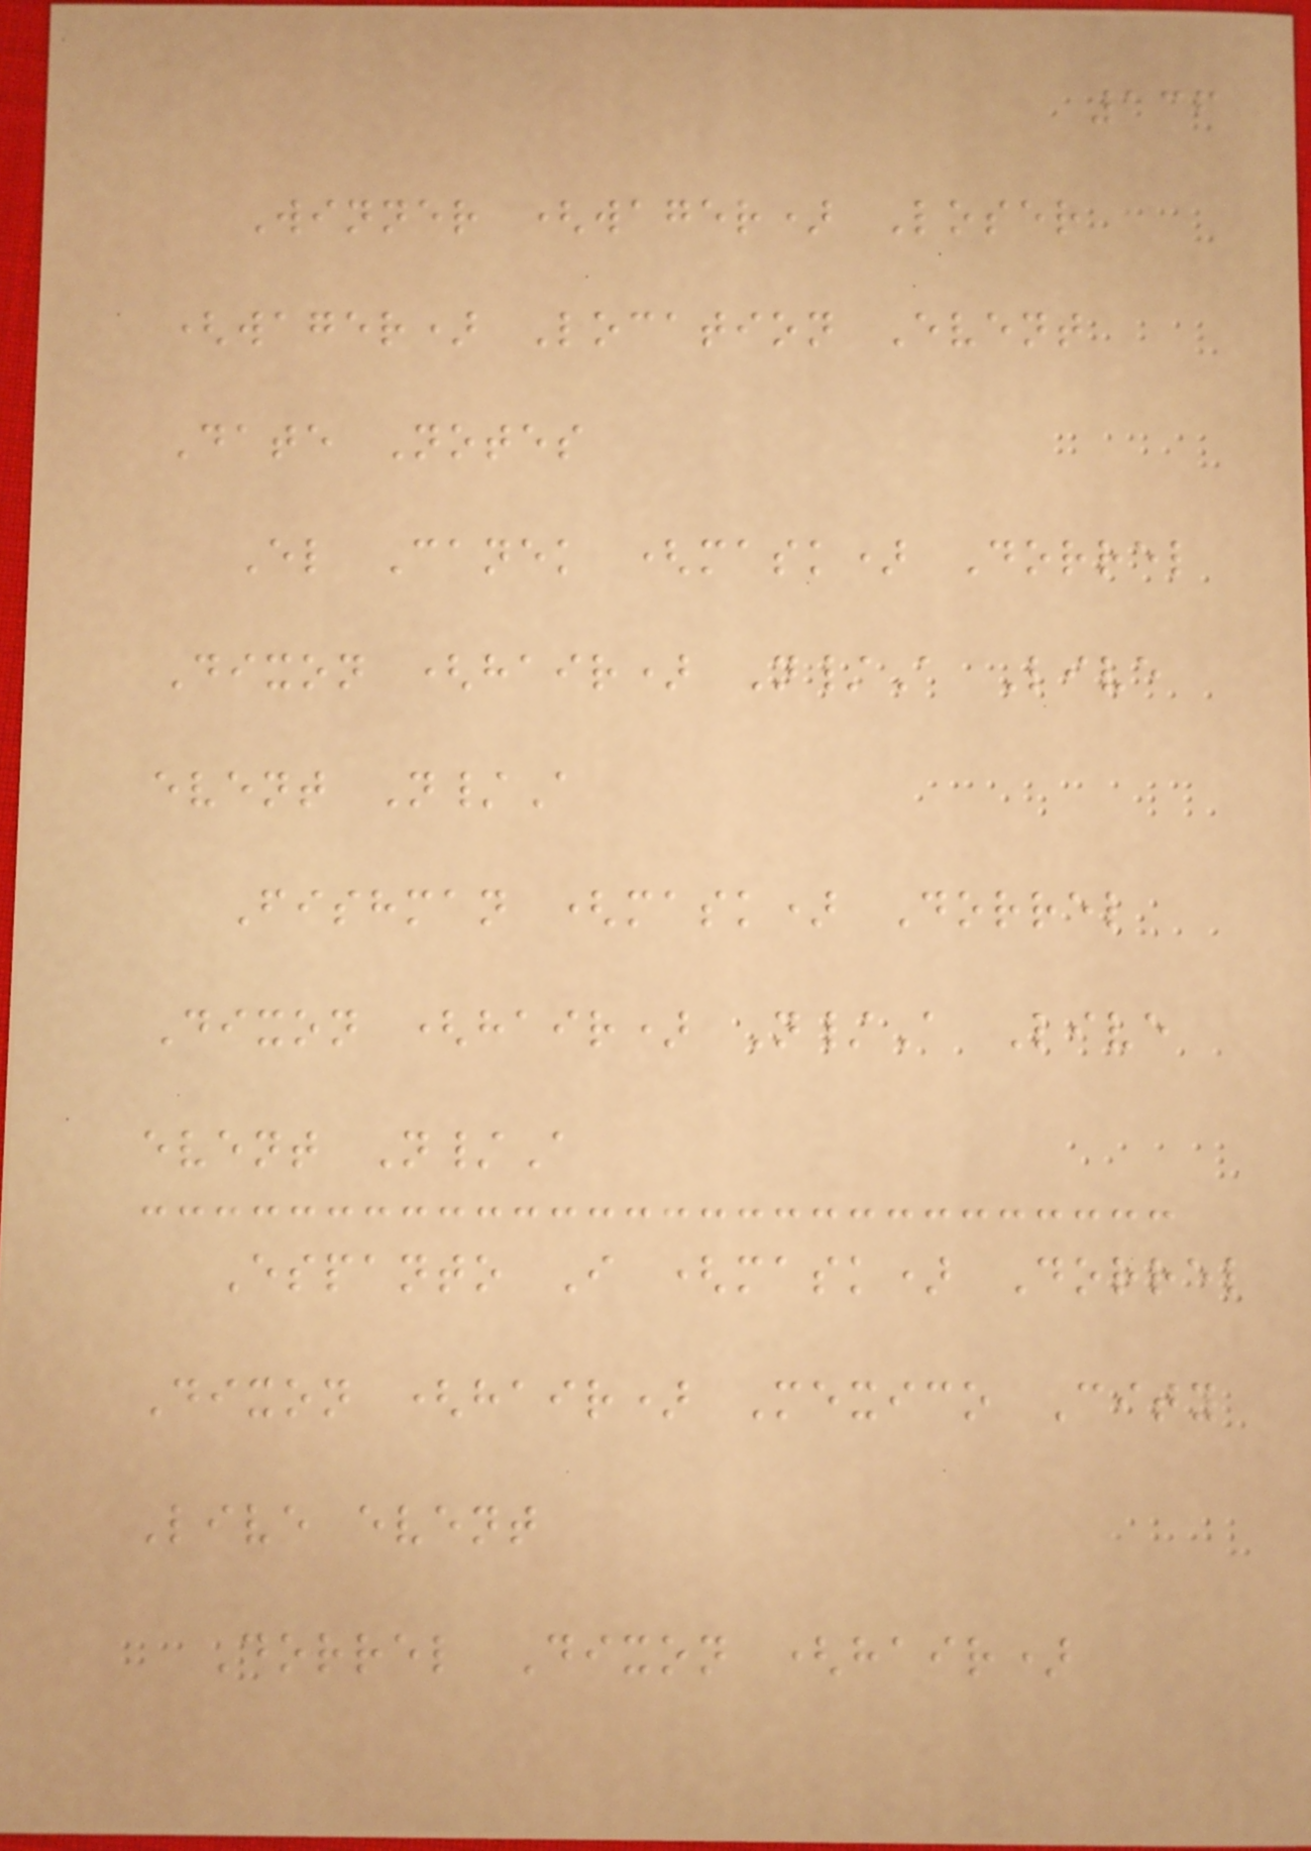136
Winner (wager) Loser
(wager) Location Event
Date Notes
El Canek (mask) Dorrel
Dixon (hair) N/A Live
event N/A
Fishman (mask) Dorrel
Dixon (hair) N/A Live
event N/A
Espanto I (mask) Dorrel
Dixon (hair) Mexico City
Live event
Dorrel Dixon (hair)
